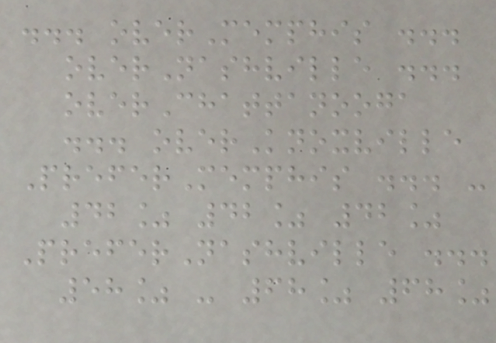... overMemphis ...
overNashville ...
overChattanooga
... overKnoxville
PreferMemphis ... -
42% 42% 42%
PreferNashville ...
58% - 68% 68%
